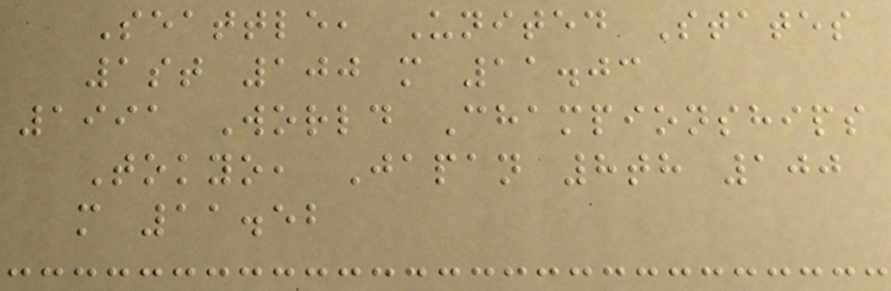Seattle, United States
1st 100 m 11.03
1991 World Championships
Tokyo, Japan 8th 100
m 11.52
